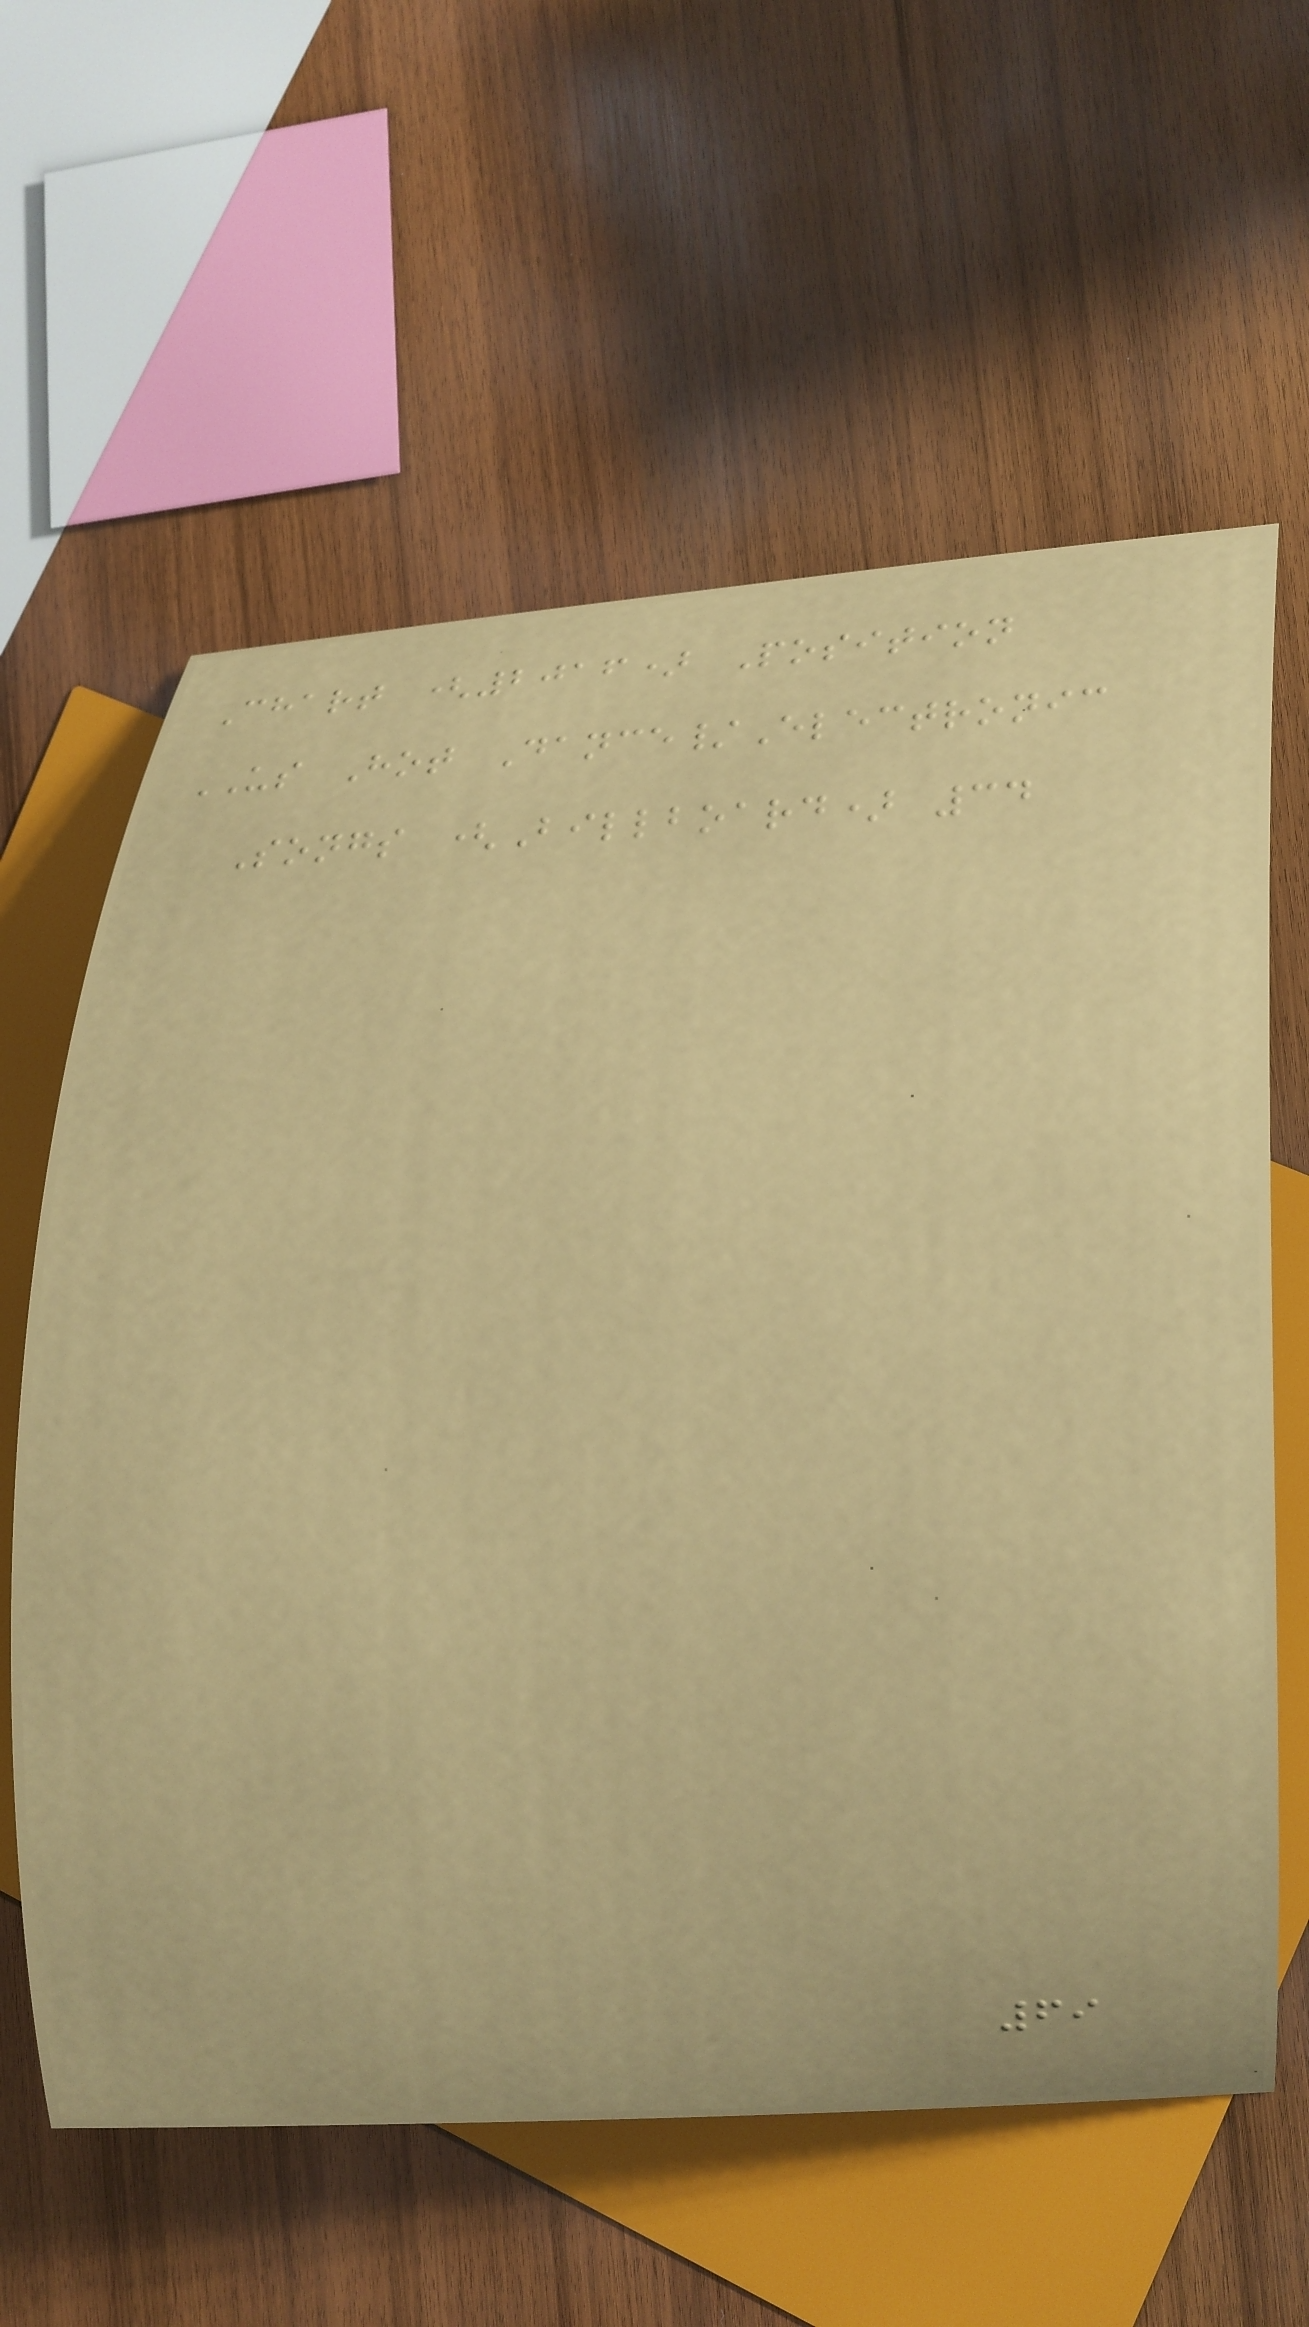Chart (2016) Position
US Hot Dance/Electronic
Songs (Billboard) 34
69
